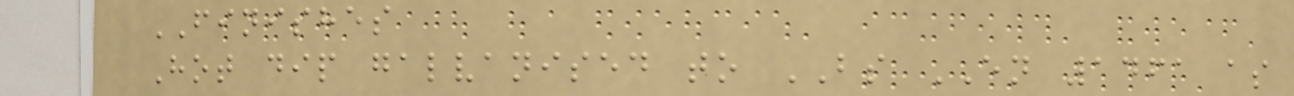FINISHES
Hot dip galvanised to BS EN 1461 as
